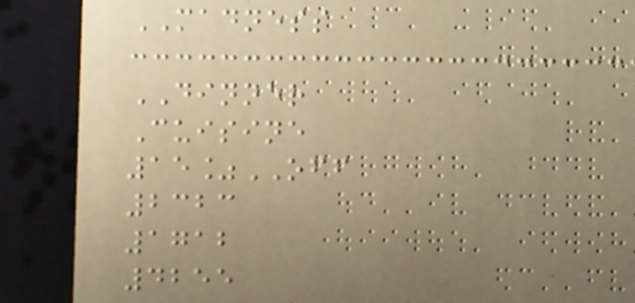MADNESS
DINNER
Cuisine
15%OFF
2323
1712
4255
